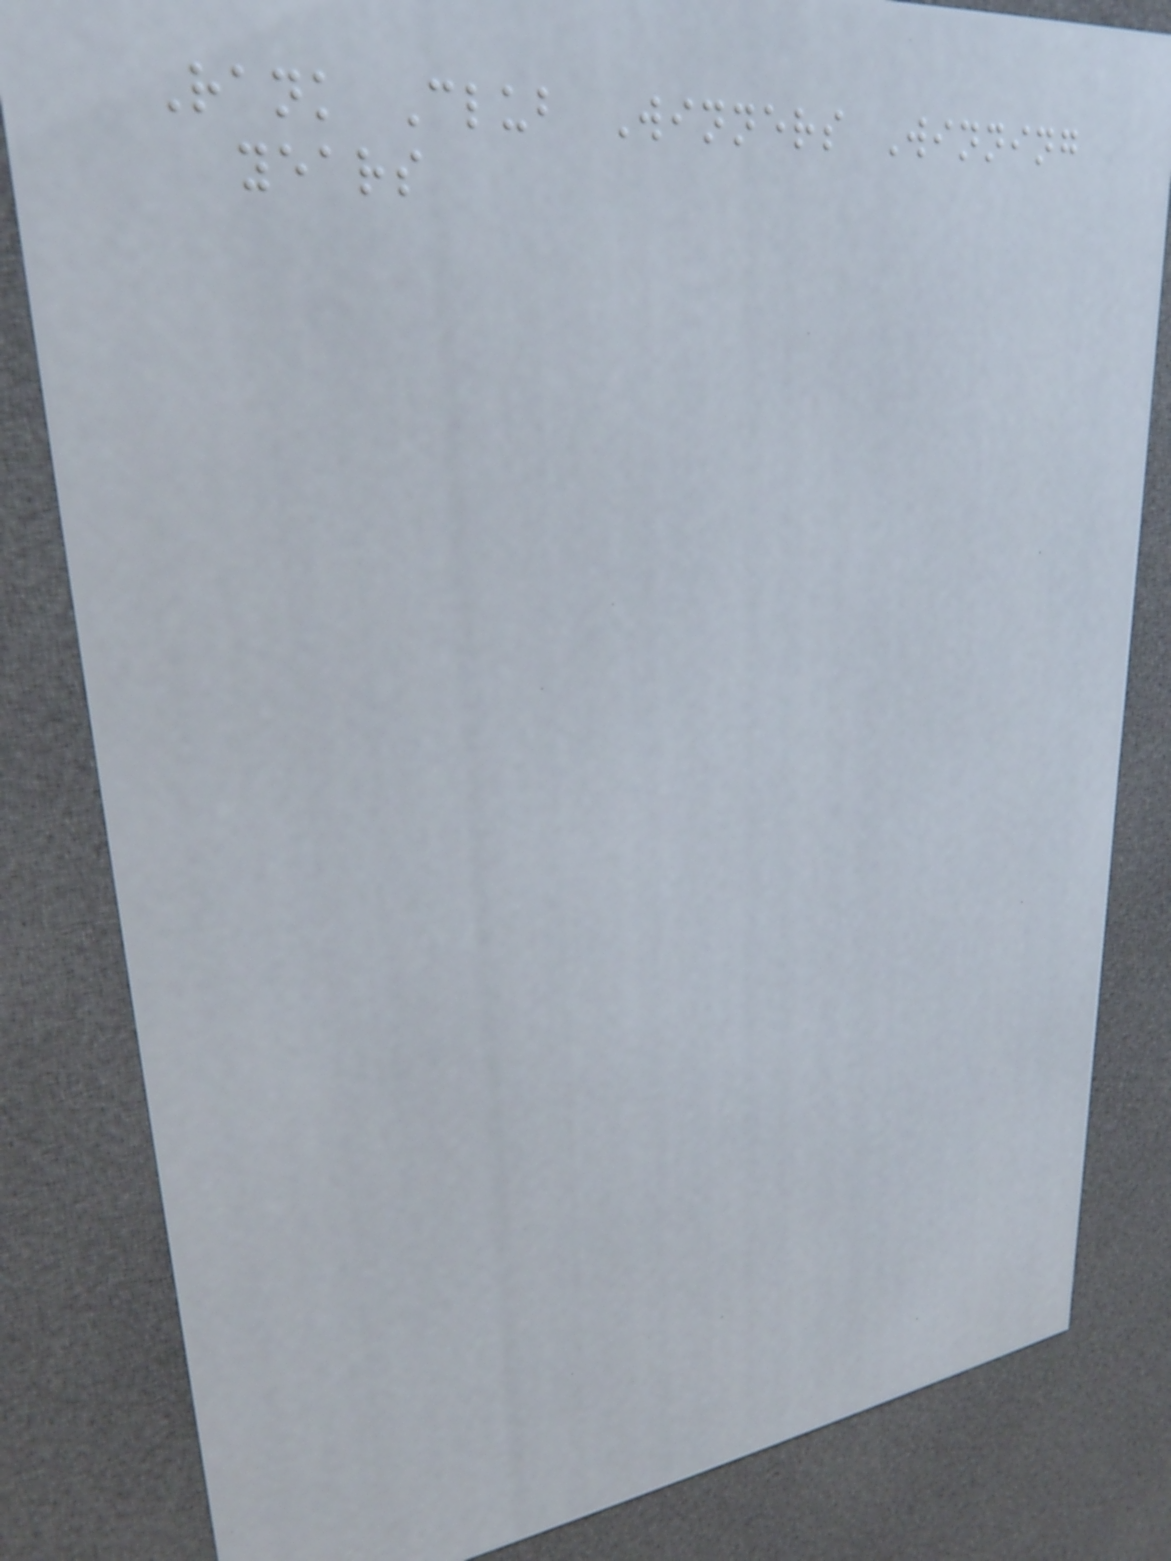Rank Club Winners Winning
years
